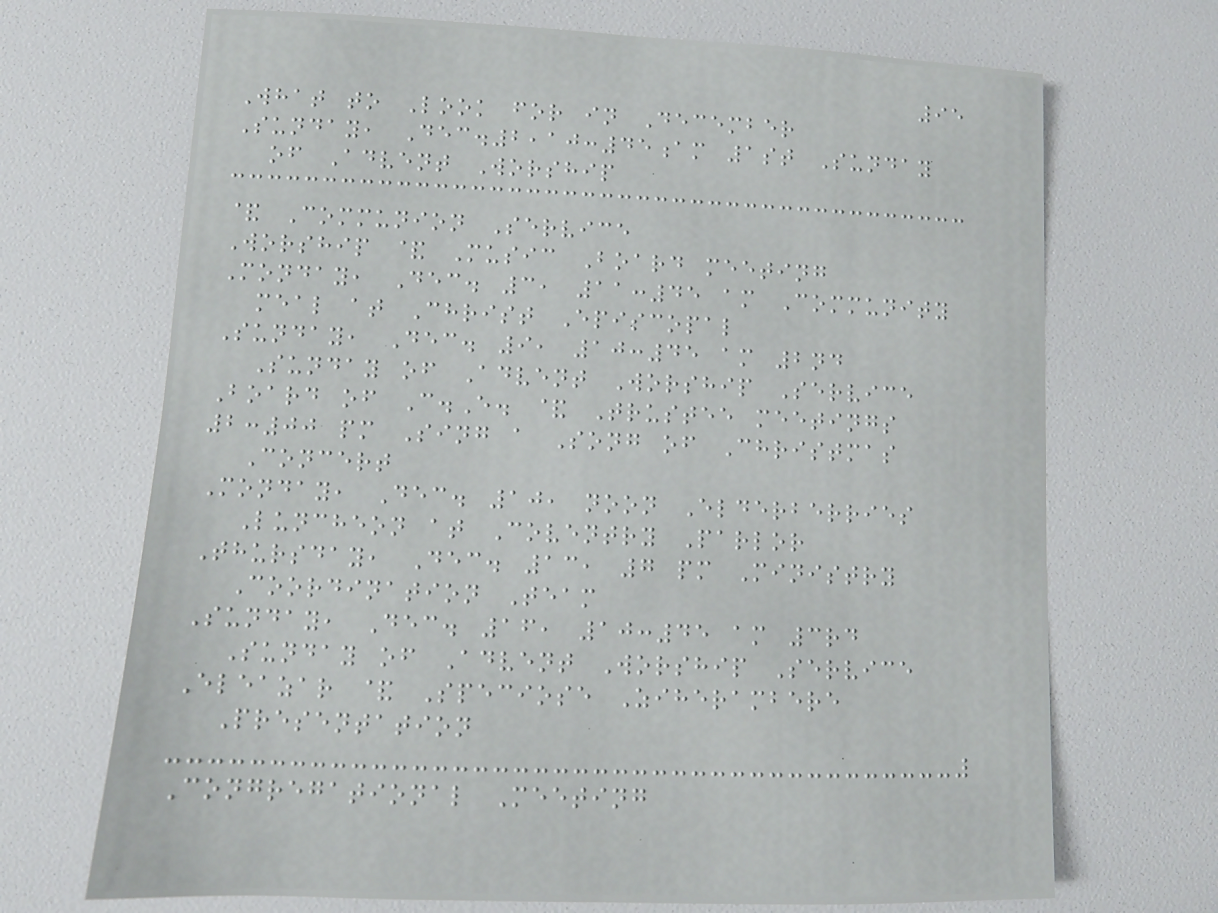95
What to Look for in December
Sunday, Dec.2,10:45am 1st Sunday
of Advent Worship
& Communion Service
Worship & Music Board meeting
Monday, Dec. 3, 11:45 am Community
meal at Christ Episcopal
Sunday, Dec. 9, 10:45 am 2nd
Sunday of Advent Worship Service
Board of C.E. & Trustee meetings
2:00 pm Sing a Song of Christmas
Concert
Monday, Dec. 10, noon Elderberries
Luncheon at Coventry Parlor
Thursday, Dec. 13, 7 pm Ministry
Coordination Team
Sunday, Dec. 16, 10:45 am 3rd
Sunday of Advent Worship Service
Eleazar & Speciose Ziherambere
Presentation
Congregational Meeting
